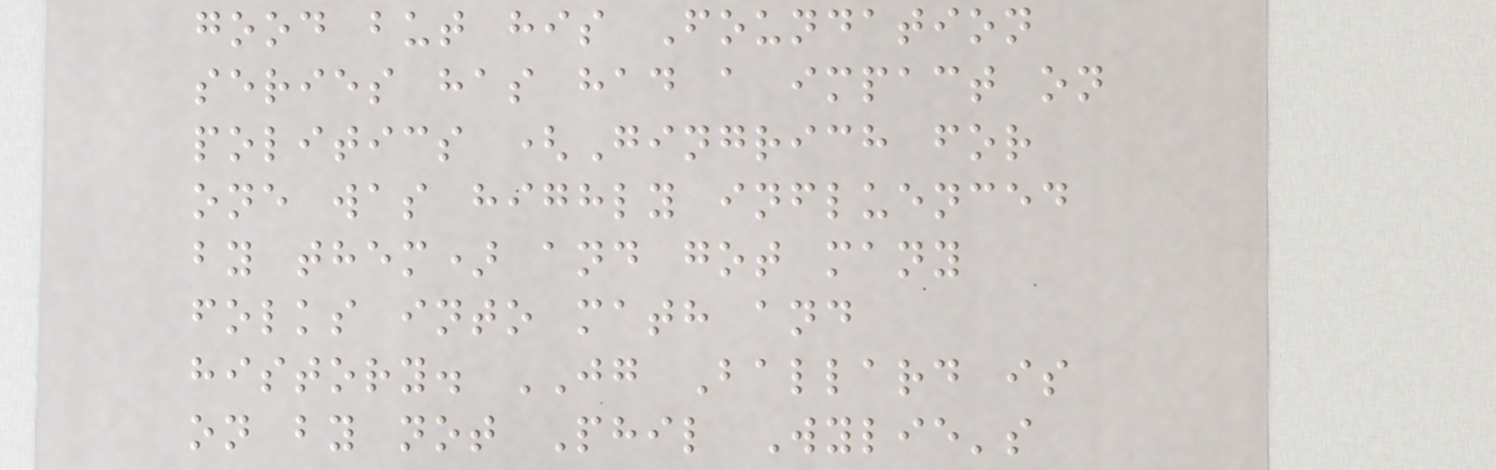good but his Foundation
series has had a impact on
politics (Gingrich for
one was highly influenced
by them) and got many
folks into math and
history. JG Ballard is
on by not Phil Wylie's
